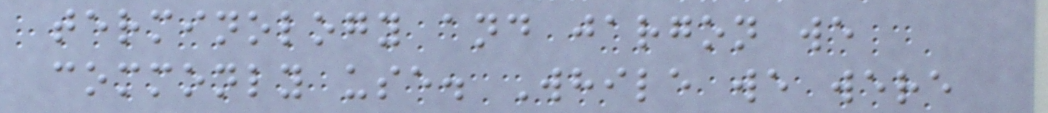terminology and jargon we
commonly use. While we were
